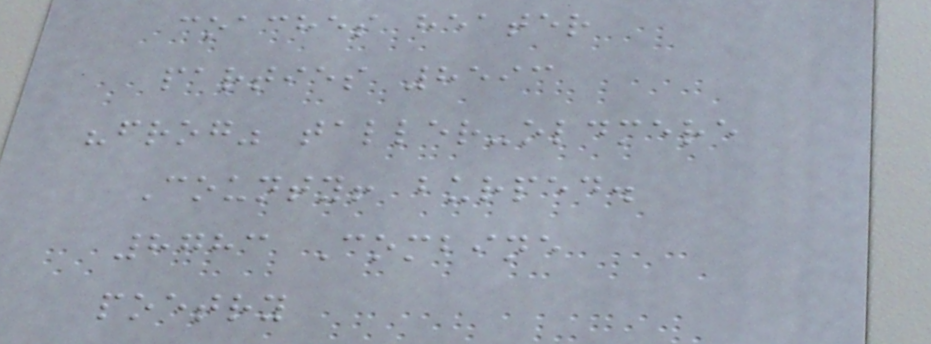coaches heater
parties 8593
"frog" taller-oldmere
County! burped.
8783 Combine
poetry
